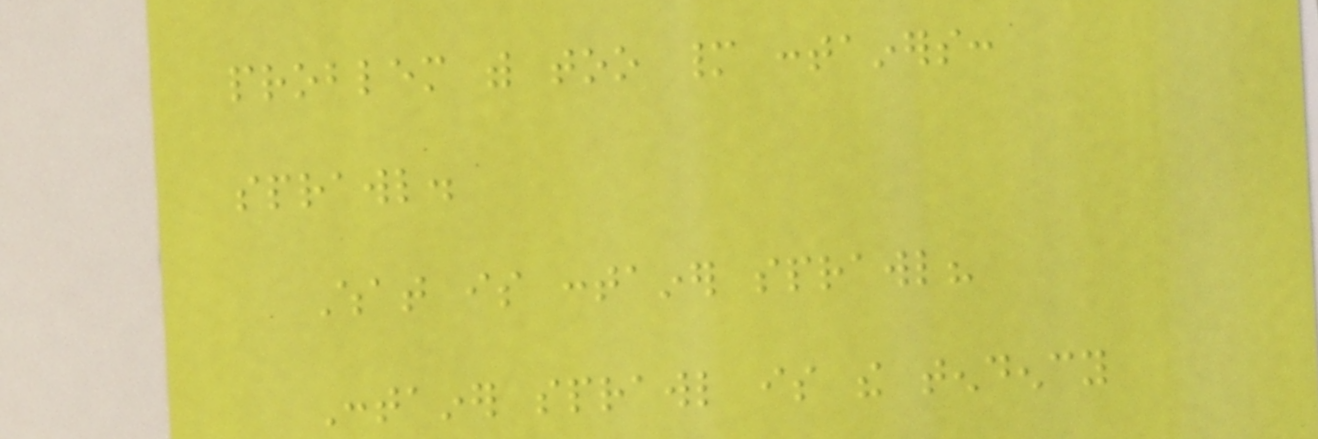problem with too many containers:
sprawl.
What is container sprawl?
Container sprawl is the tendency
